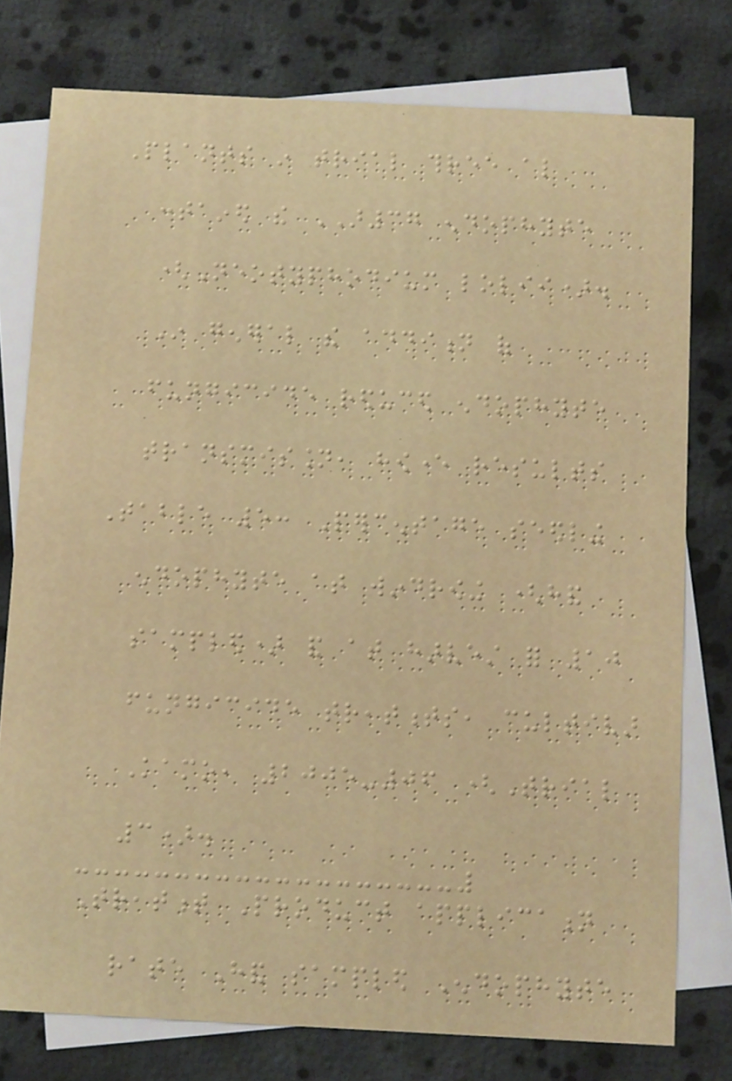Plants in trial three also
contained the AR37 endophyte
(Neotyphodium lolii).
In general the addition of
fungicide reduced endophyte
transmission, however results
Table 5: Percentage seedling
endophyte at windrowing (hand
sampled) and at harvest for 10
fungicide treatments, cultivar
Kamo, 2005-06 (Trial
3).
Treatment Product application
rate Hand sampled Endophyte
